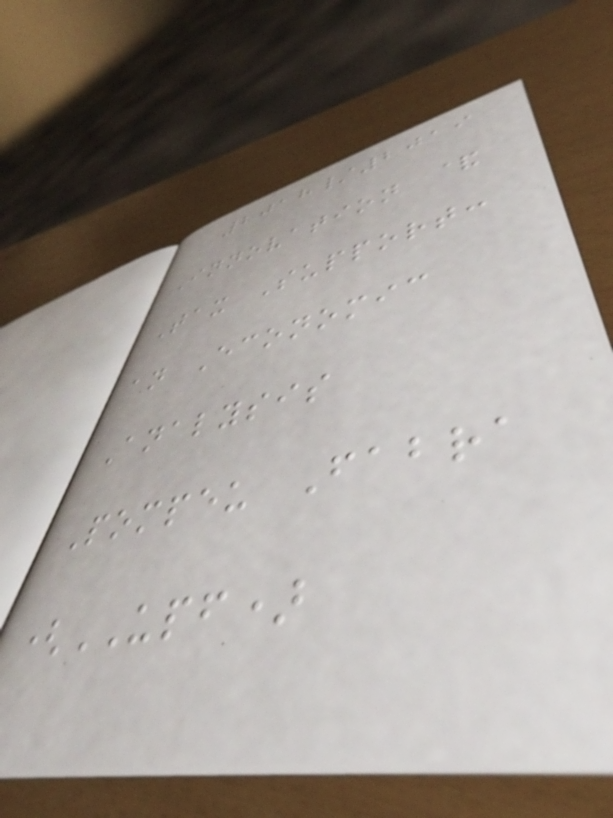2018/2019
Innovation &
Tax Support:
an Economic
Analysis
Pompeu Fabra
(UPF)
